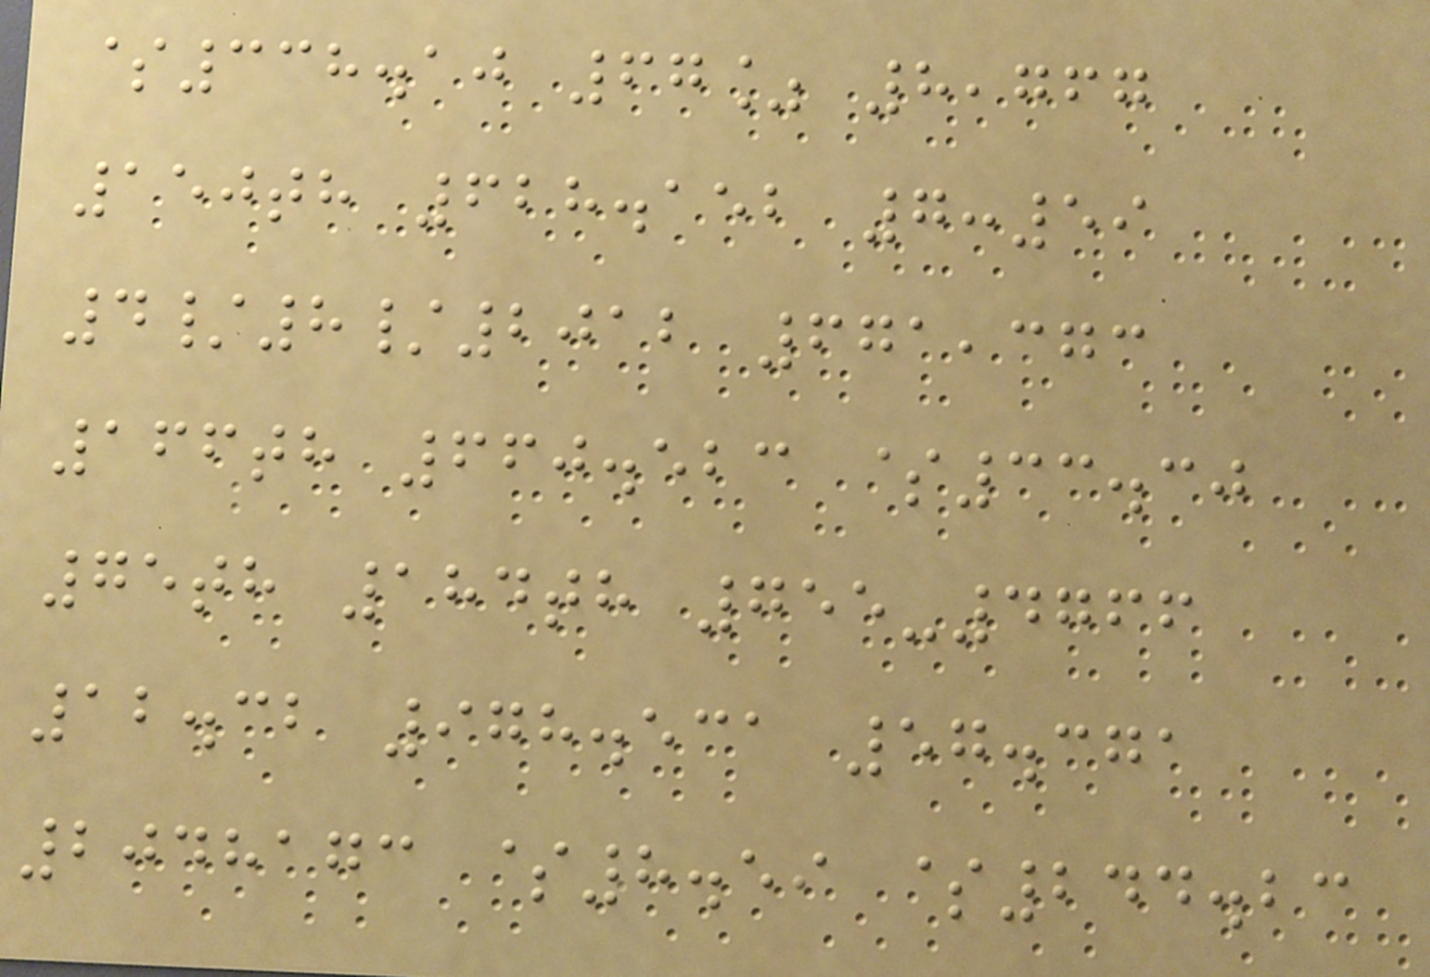$338.10 67% 8,767
150th 628.152 7:59
4/8/2012 671,373
166th 660.523 $33.30
75th 184th 755-4766
12.32 978.531 57.371
2048173 $8.59 $244.23
